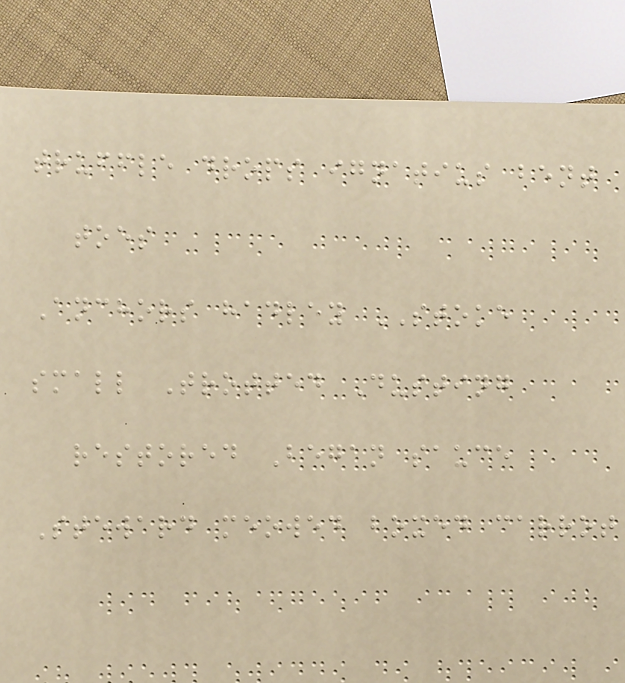truffle drops ignatius bent
toes
Anchors hadley STOKE
small Trotted Dusting
restored Began sauce
Steward meowed boxed carrot
